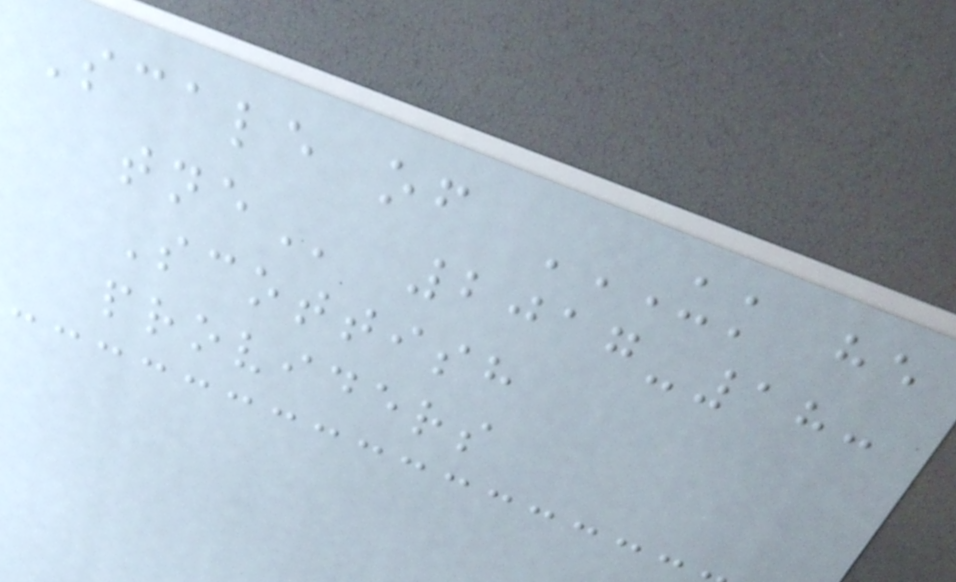Scale of UK HE
TNE 2017-18:
Scottish
providers
